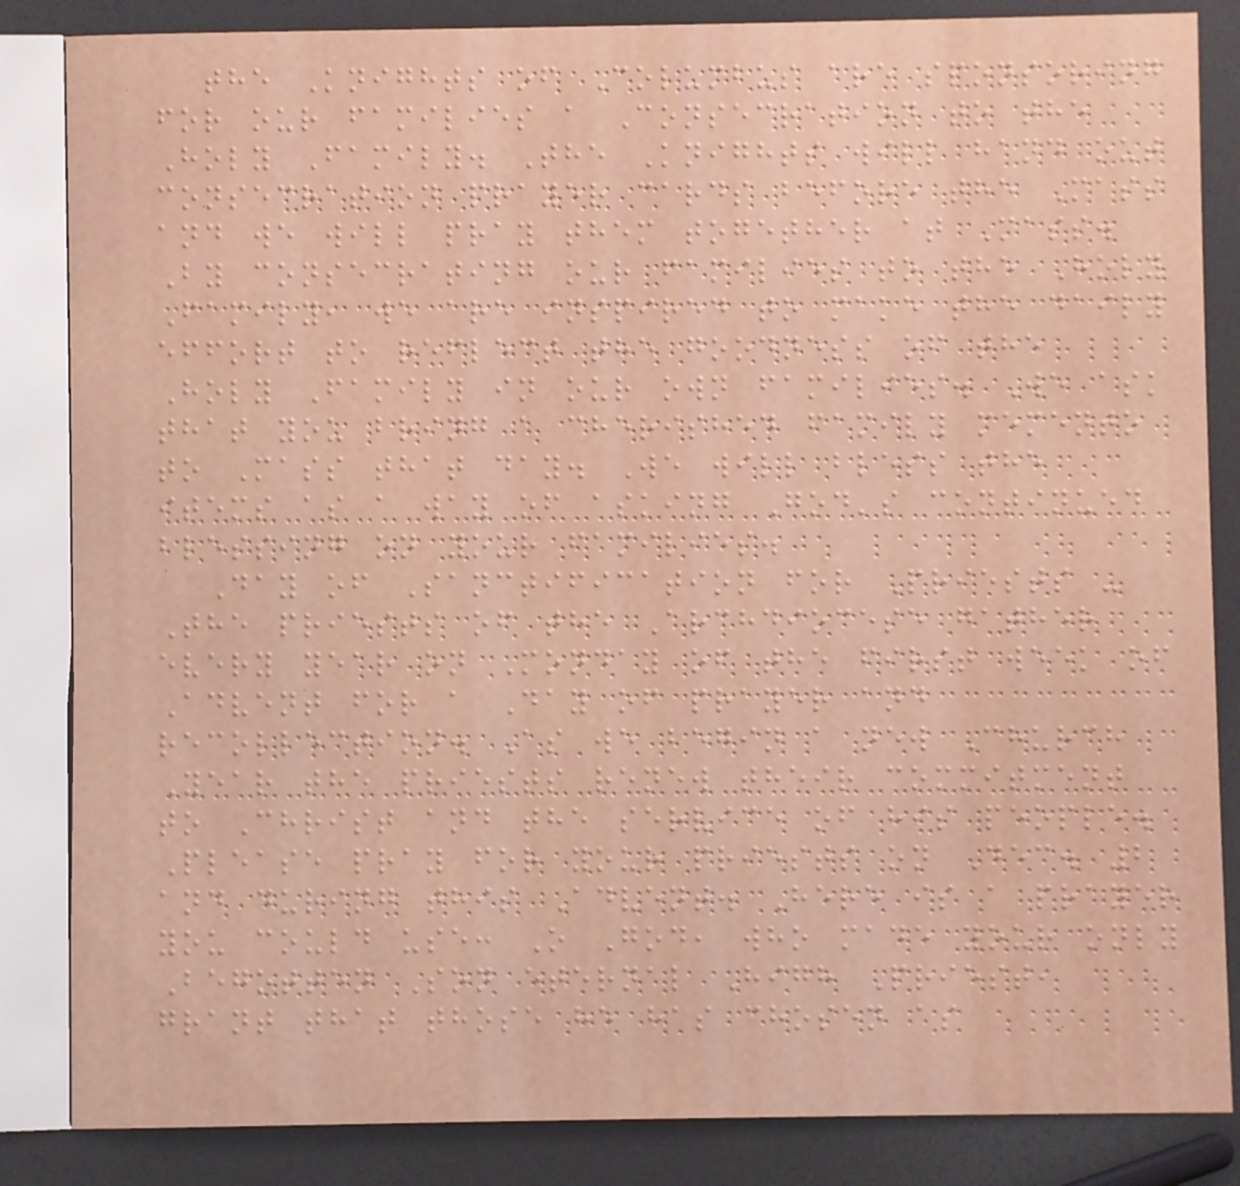the Knights of Columbus are sponsoring
for our families a Consecration to the
Holy Family. The Knights will hand out
consecration prayer cards before the Mass
and we will pray them together at Mass.
By consecrating our families to the Holy
Family, we are inspired to make the daily
effort to reflect the goodness of the
Holy Family in our own families. We ask
that you bring a cherished family memento
to Mass that day. We will bless the
items as a way of asking God's continued
blessing on your families.
Day of Sanctification for Priests -
The priests of the Archdiocese gather
every year on Monday of the first week of
Advent for a Day of prayer and
recollection. As we begin a new Church
Year the priests renew their commitment
to Christ and the service of his people.
Please pray for your priests on Dec. 2
and during this Advent. Here is a prayer
you could use: O God, who made your only
Begotten Son eternal High Priest,
grant that those he has chosen as
